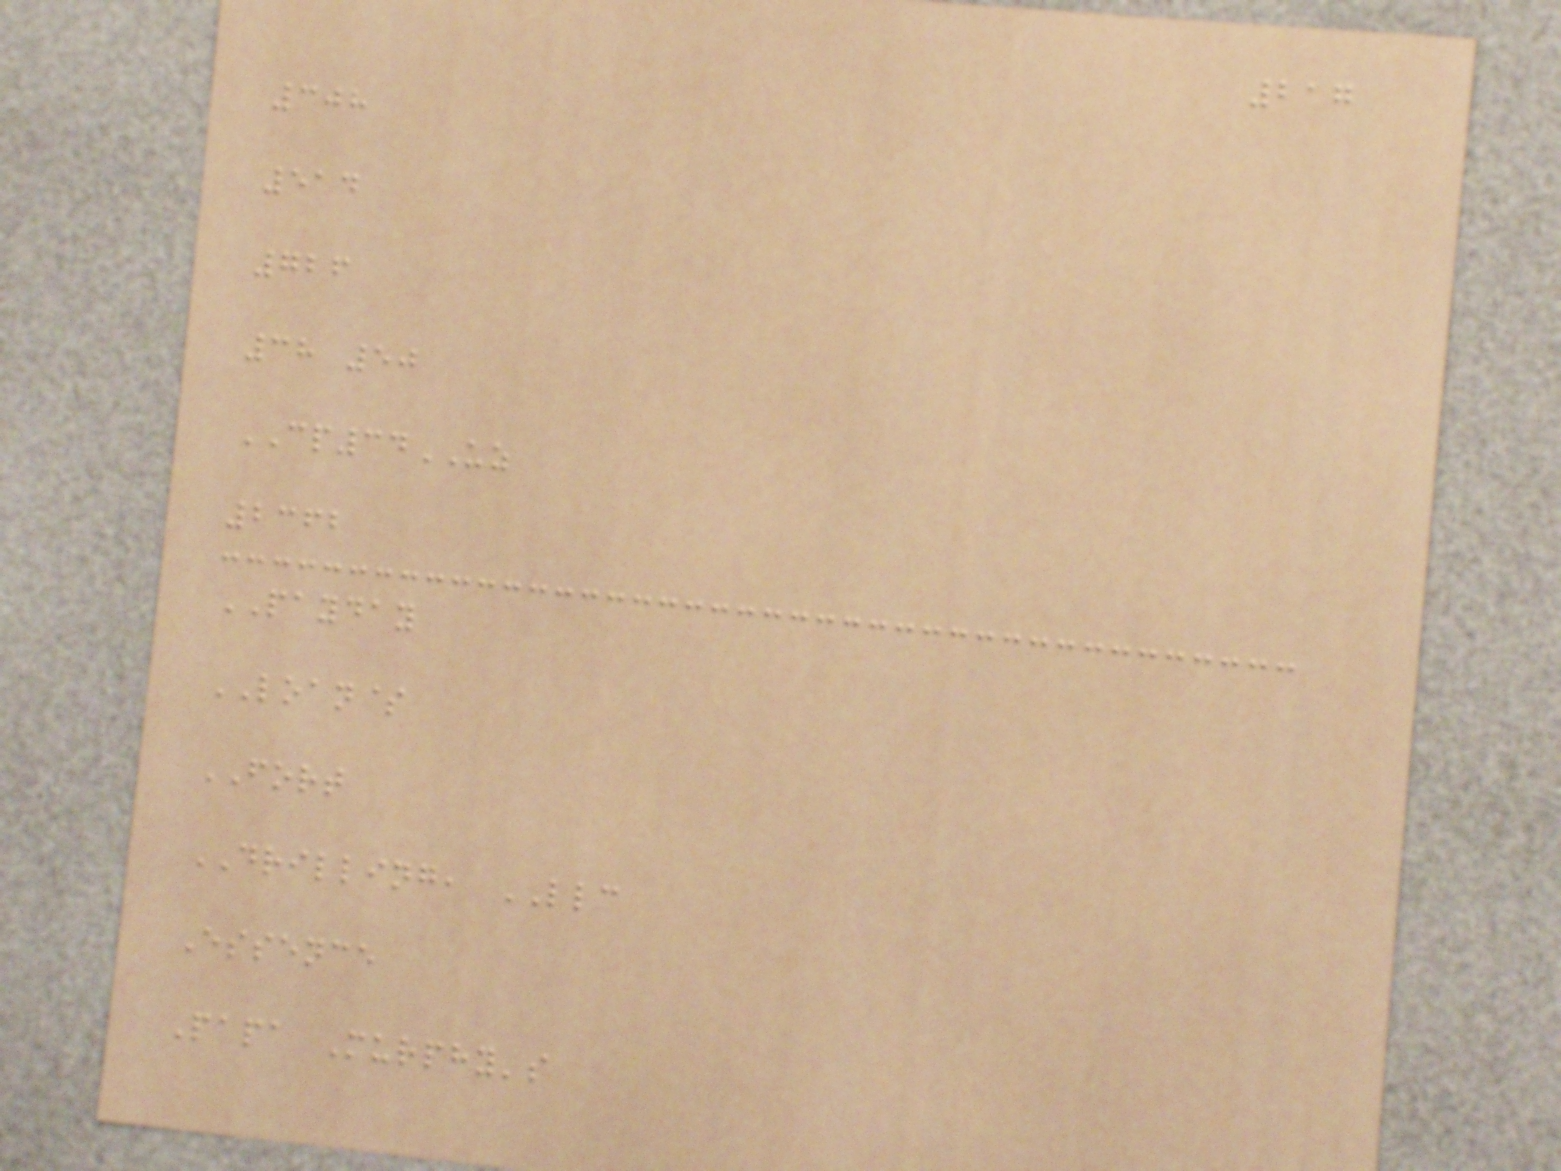217
308
514
726
38 50
CP34UZ
2362
PAYDAY
LOAN$
FORT
DRILLING, LLC
Essence
Papa Murphy's
